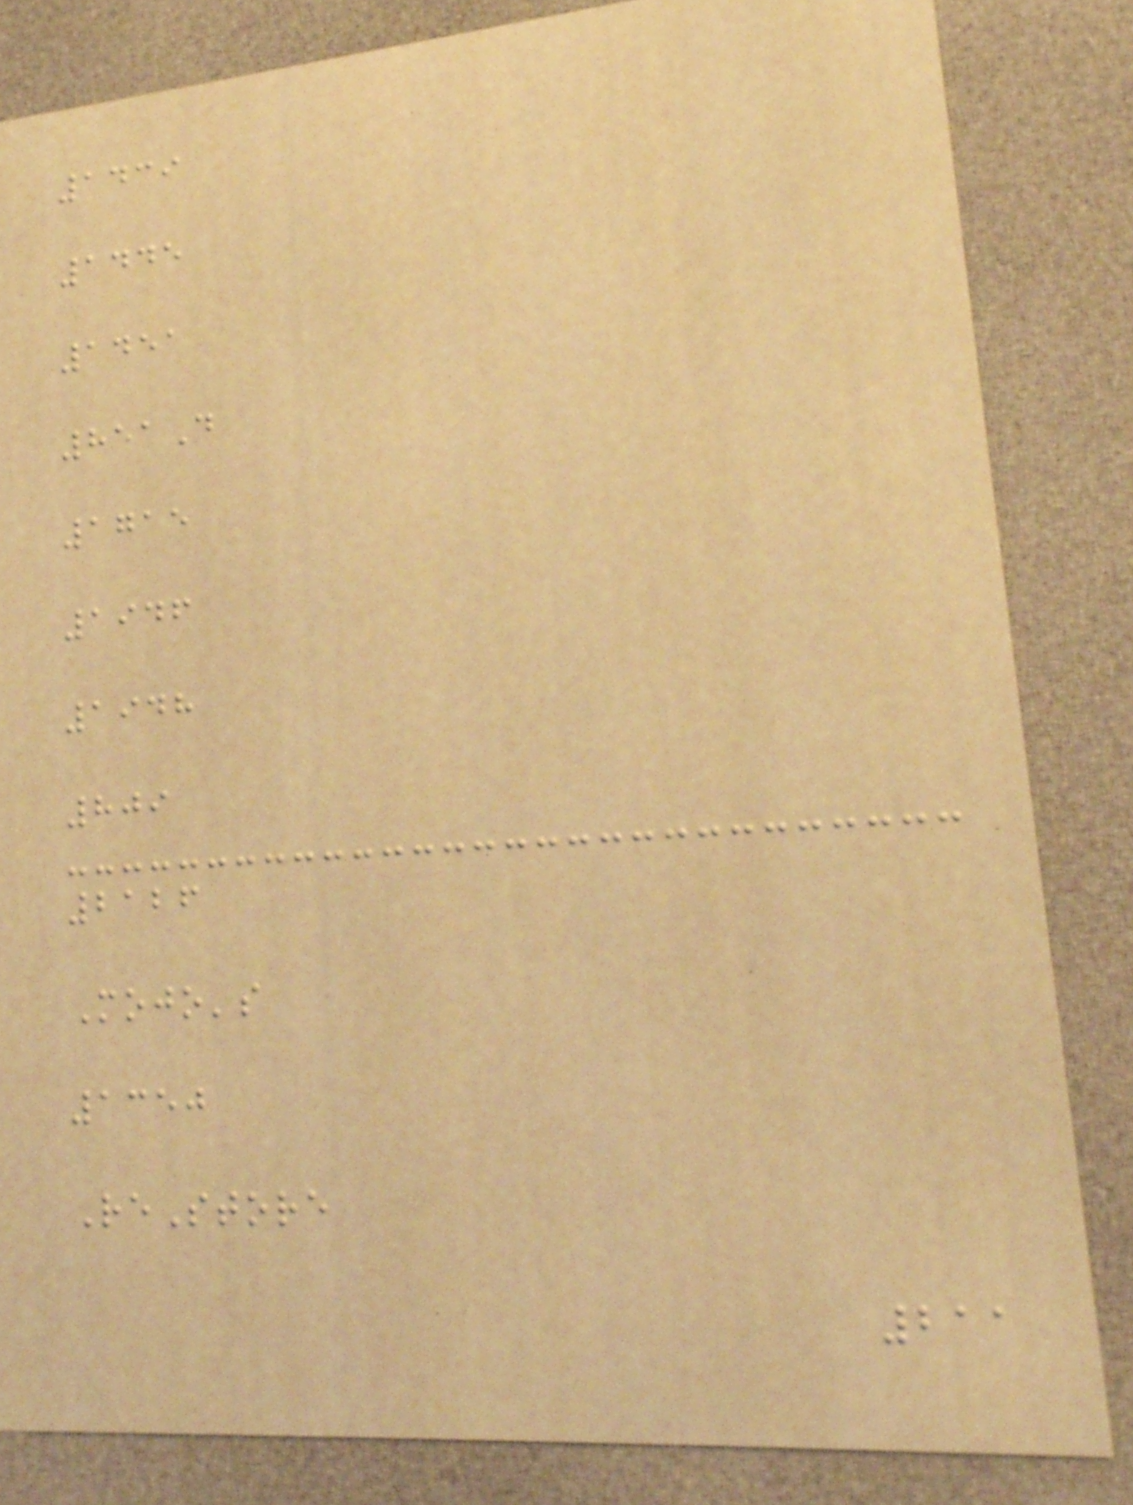1439
1445
1451
851D
1715
1946
1948
809
2126
Mojo's
1350
ReStore
211
